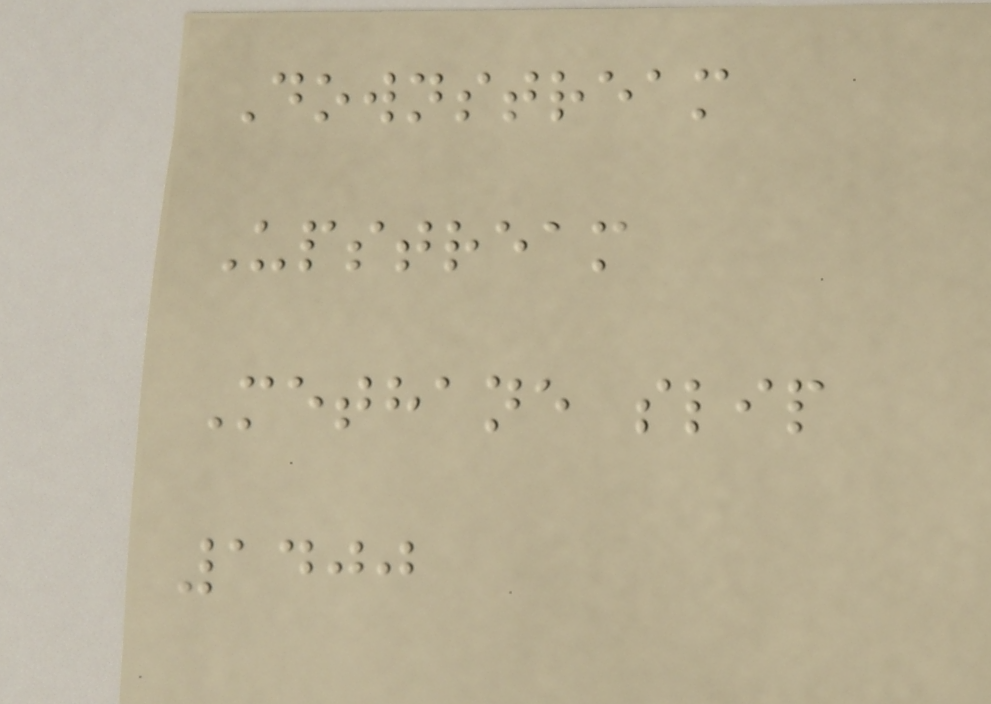Downstream
Upstream
Methane slip
1400
